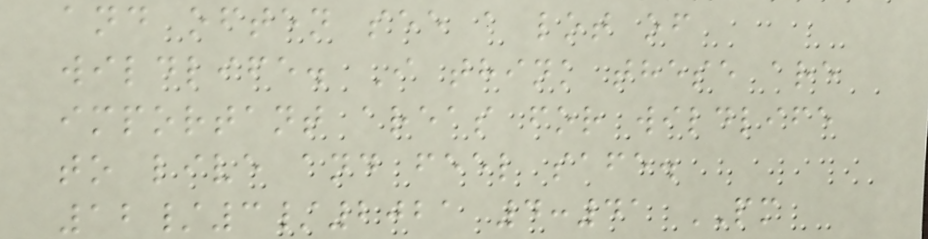and often see a lot of
wildlife. I think these are
important areas for wildlife
to live and feel safe.
12/3/2021 4:41 PM
